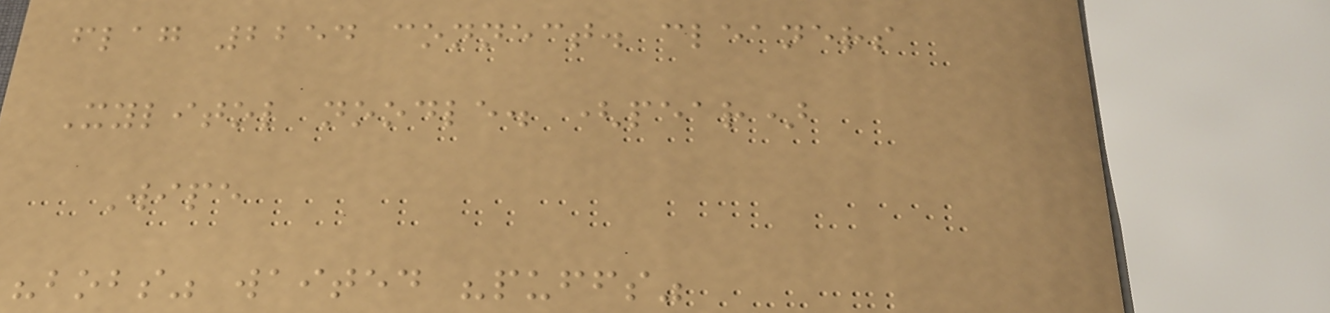flag 2254 connect. cleaners
Xylitol noodle. (pear)
Wipe
"bobs" waited "puffs"
